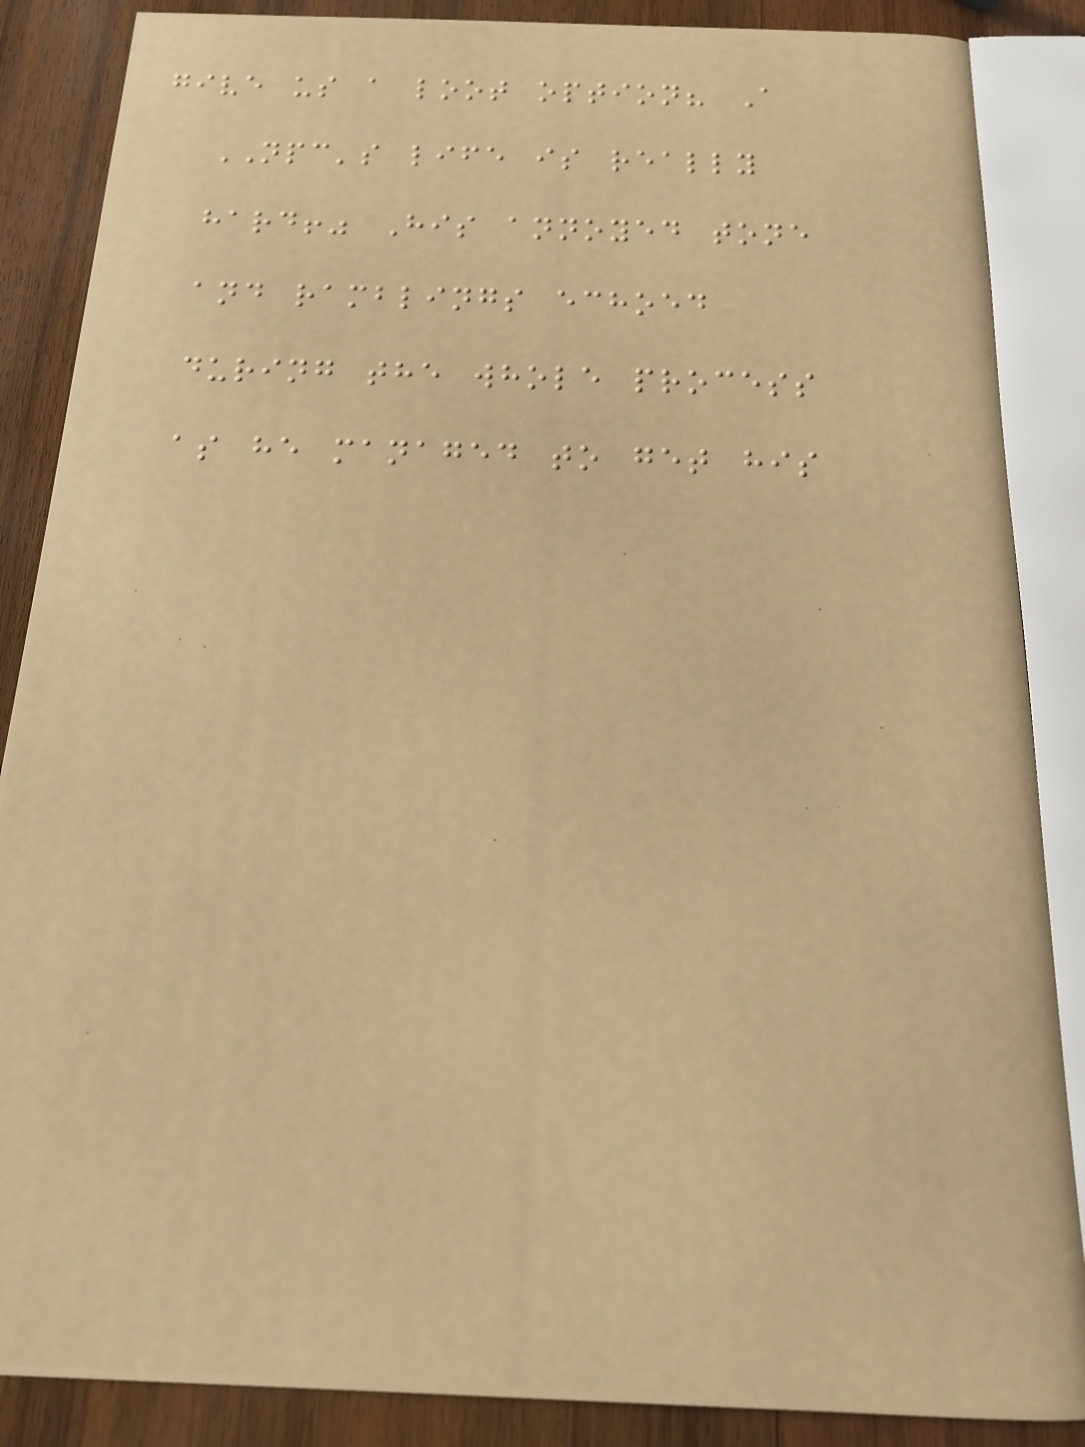give us a loot option? A
NPC's life is really
hard!" His annoyed tone
and ramblings echoed
during the whole process
as he managed to get his
